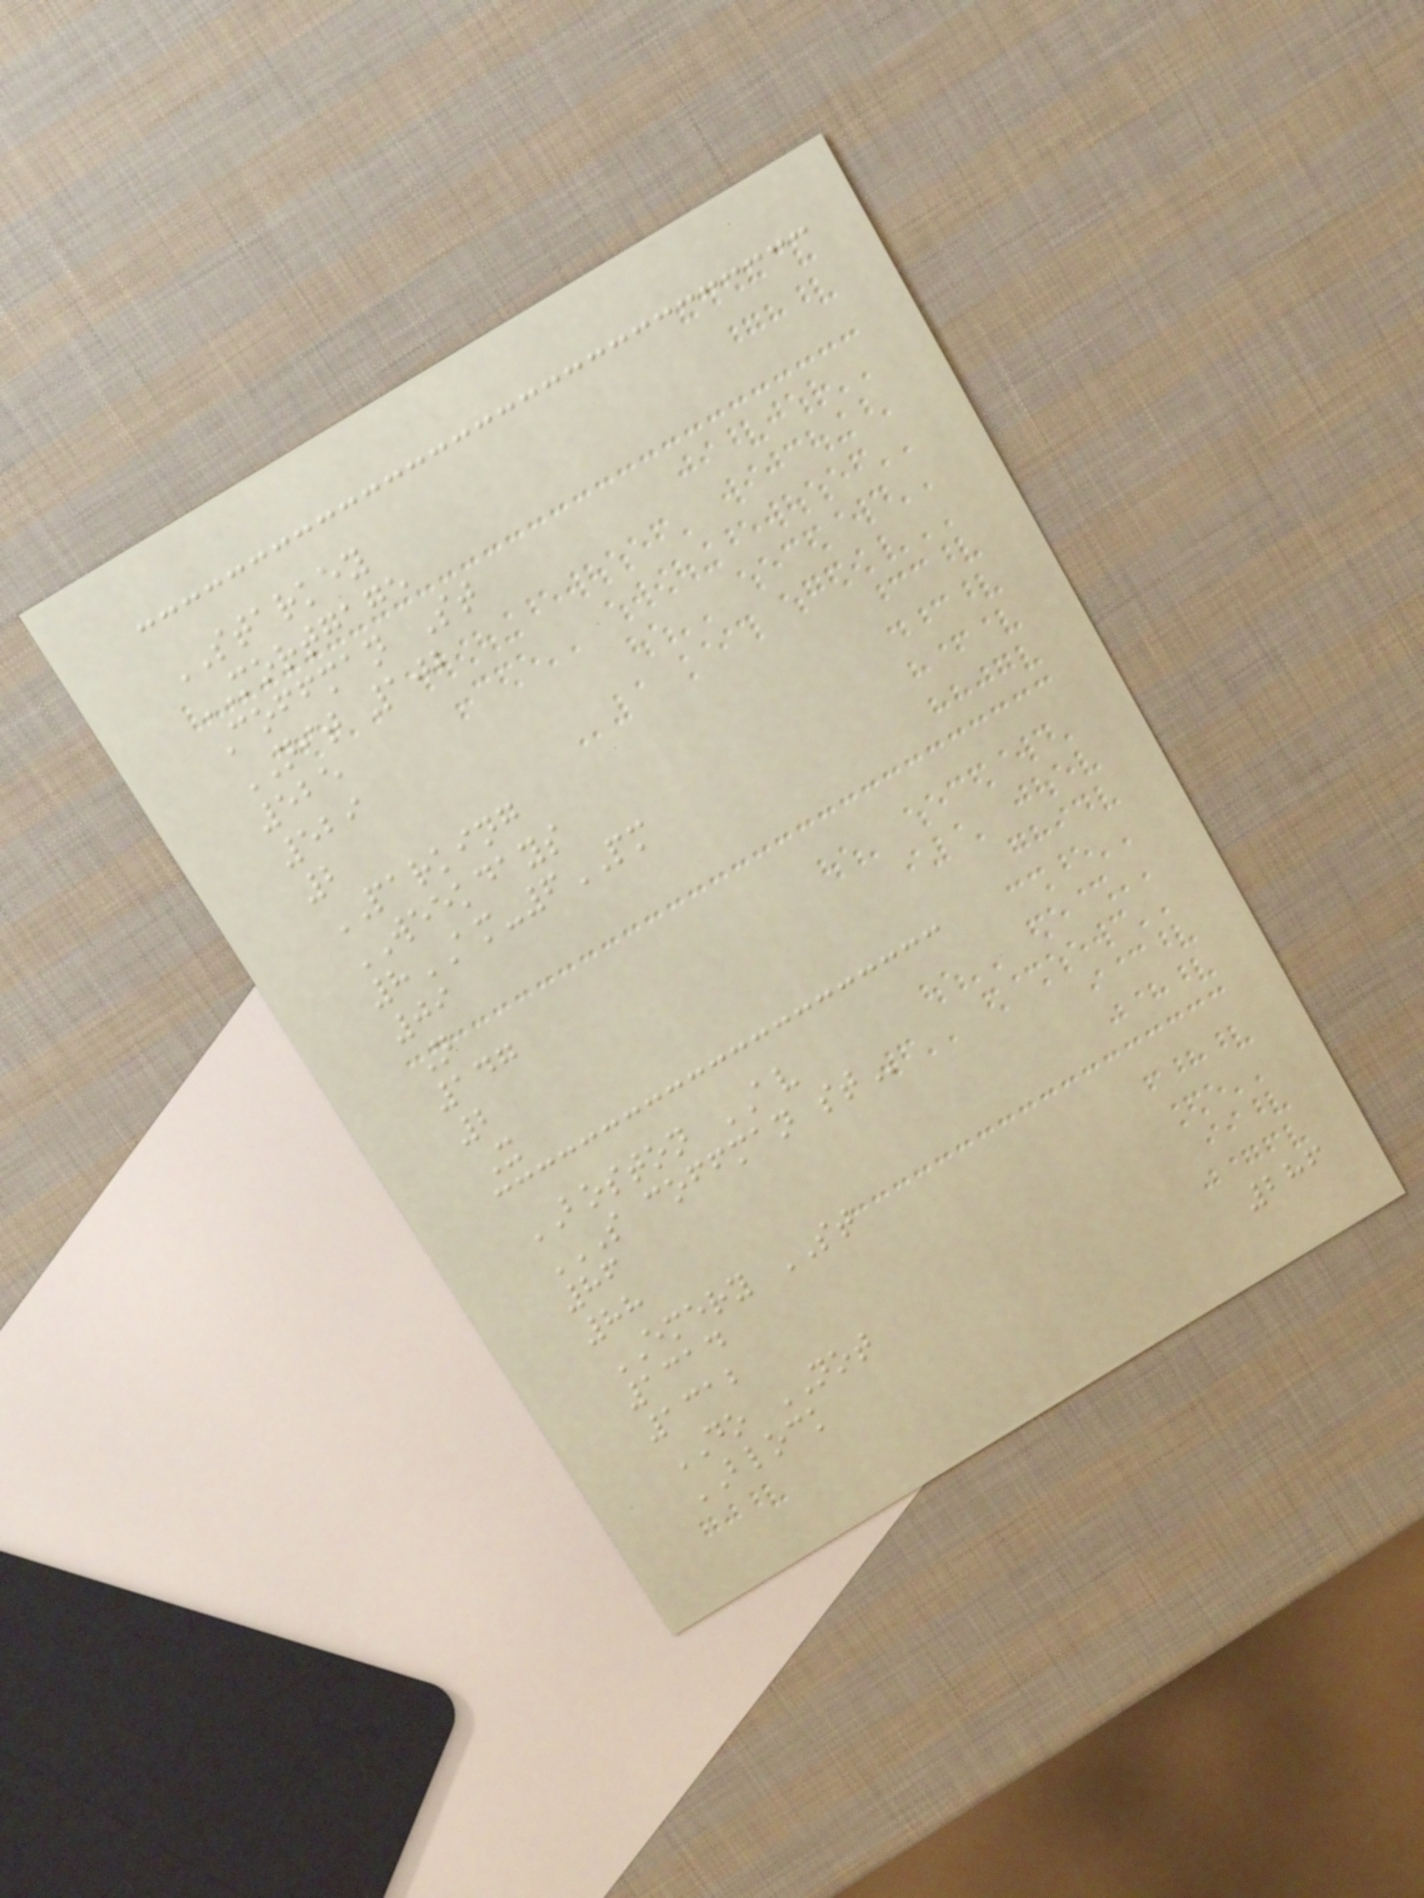STARKEY
MORTGAGE
Coffman St
NIT 102
525
529
2
PARKING
WEEKDAYS
8AM-6PM
09
N
147
2
X
BOSTON AV
S COFFMAN ST
86
88
EMERY ST
1314
1312
DO NOT
BLOCK
286
